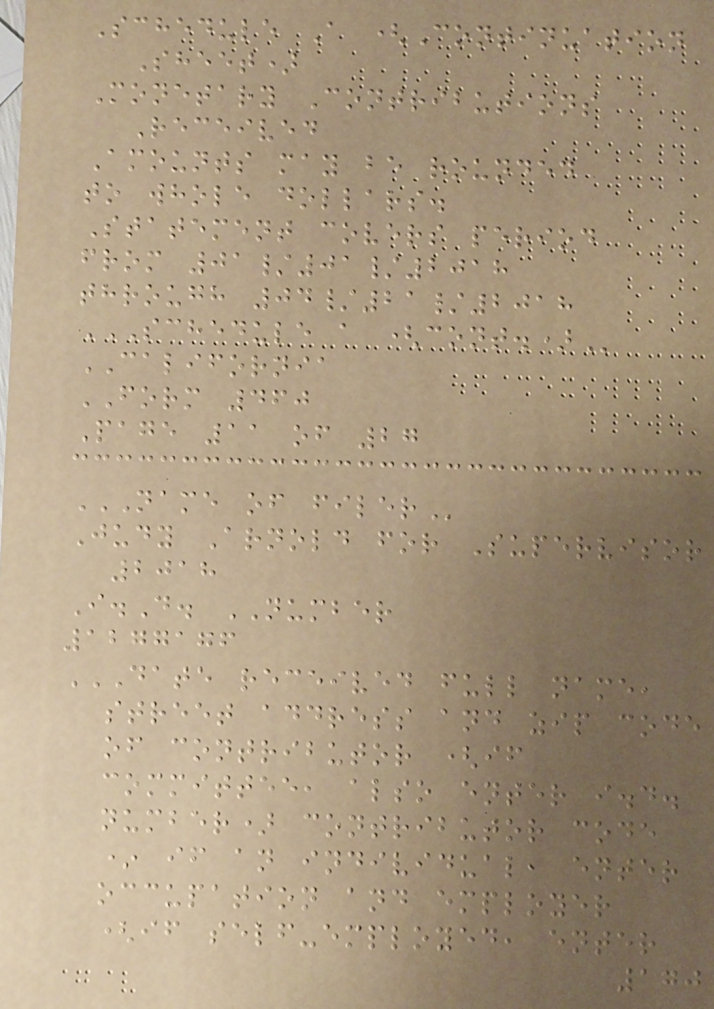Schedule A (Continuation
Sheet)
Monetary Contributions
Received
Amounts may be rounded
to whole dollars.
Statement covers period
from 01/01/2018
through 04/21/2018
SCHEDULE A (CONT.)
CALIFORNIA
FORM 460
Page 11 of 27
NAME OF FILER
Judy Arnold for Supervisor
2018
I.D. NUMBER
1277176
DATE RECEIVED FULL NAME,
STREET ADDRESS AND ZIP CODE
OF CONTRIBUTOR (IF
COMMITTEE, ALSO ENTER I.D.
NUMBER) CONTRIBUTOR CODE
* IF AN INDIVIDUAL, ENTER
OCCUPATION AND EMPLOYER
(IF SELF-EMPLOYED, ENTER
170
